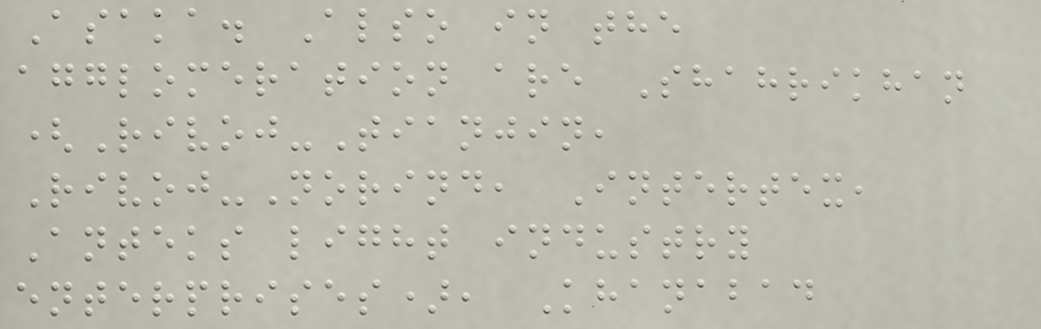Asaka. Also in the
agglomeration are Shahrikhan
(Rivoj-Tianjin,
Rivoj-Norind, Intertex,
Anteks light industry
enterprises), Khanabad
